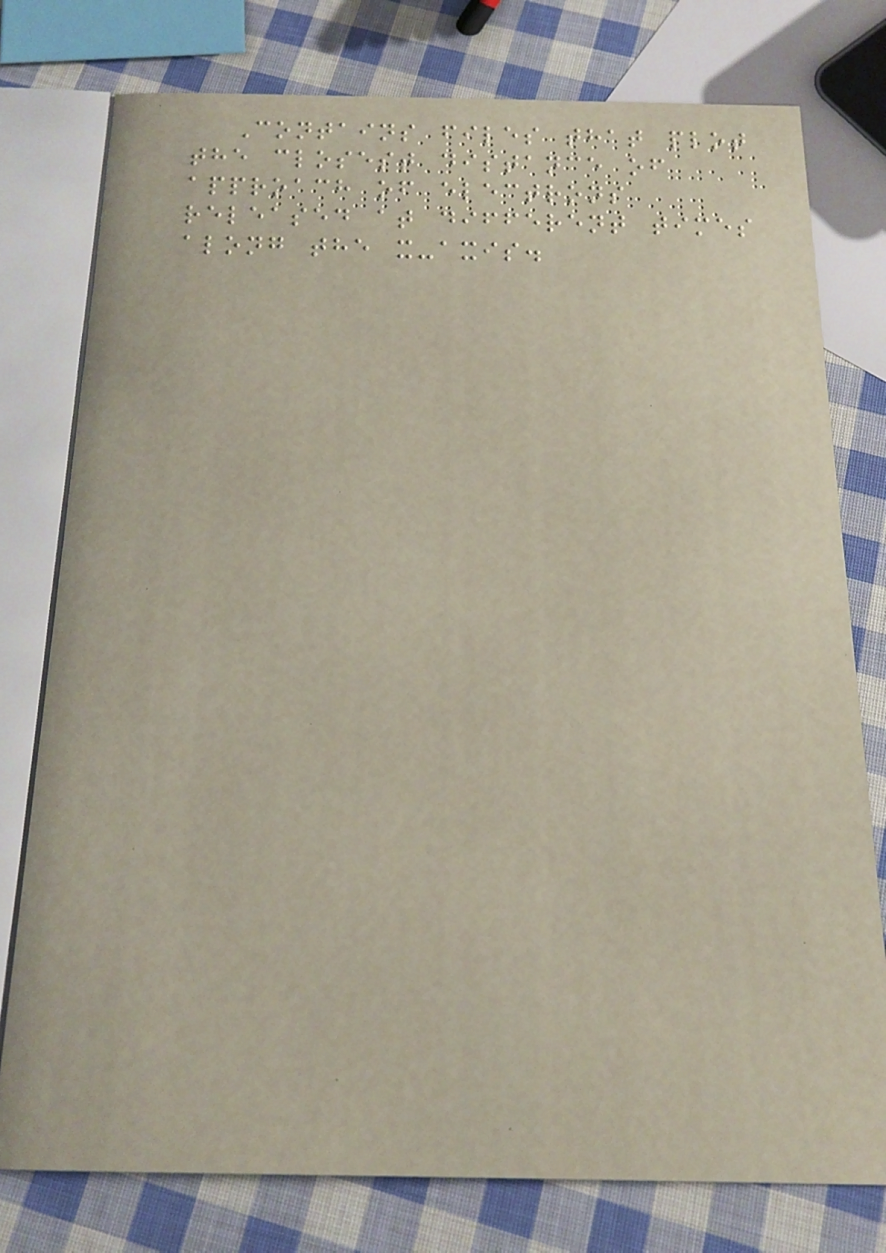Contains files that plot
the closest distance of
approach of electrons
released at different times
along the x-axis.
